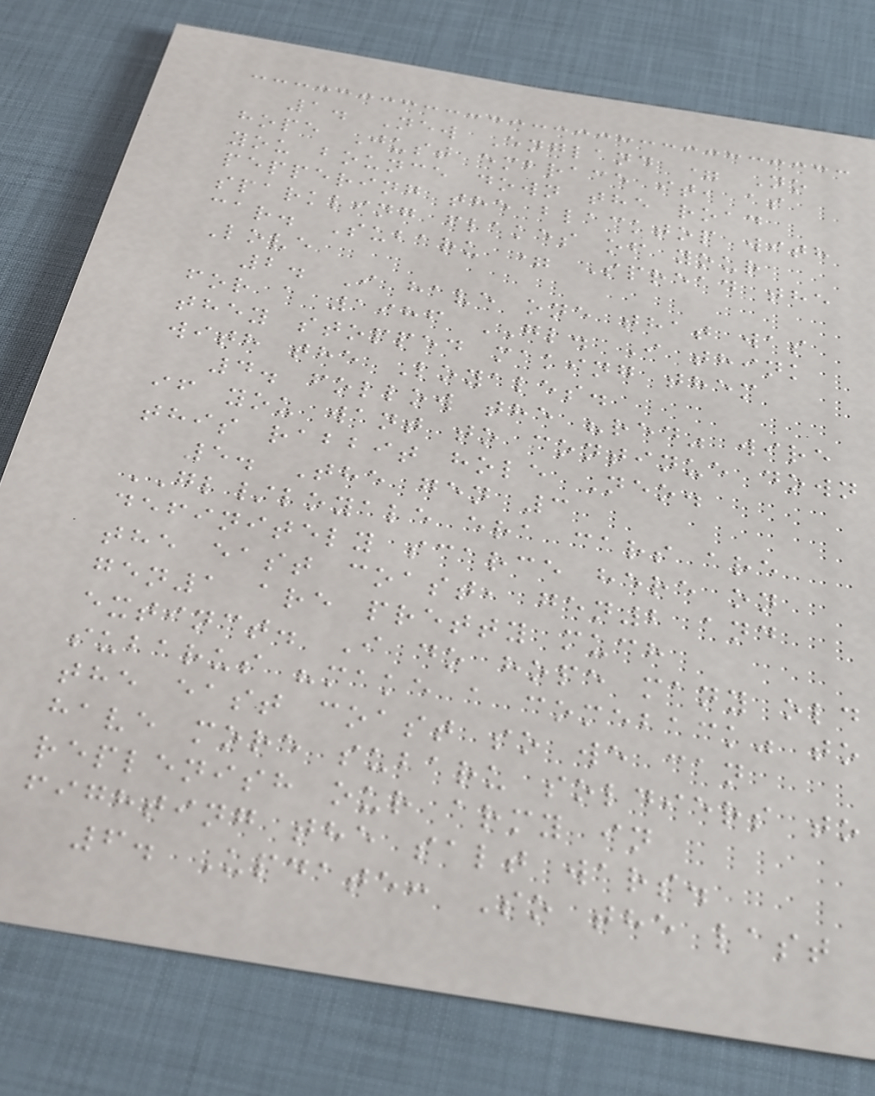1. New England = No
hope Just embrace it, as
you bounce down the road
peppering the blacktop with
sparkling flakes of your
car. Subaru = Spread the
Love
2. I have one that was
for a 1986 GL. I think
they stopped making them
with the Loyales.
4. follow the "red" wire
if you want to continue down
this rabbit hole Neo.
5. The gen 3
GL/loyale era cars are
definitely scarce here on
the east coast, gen2 and
gen1 are pretty much
extinct. I do hope many old
subarus "make a comeback" to
the east coast so we can
have more subaru soldiers to
replenish our army in
fighting the salt wars.
6. Update: So the last
